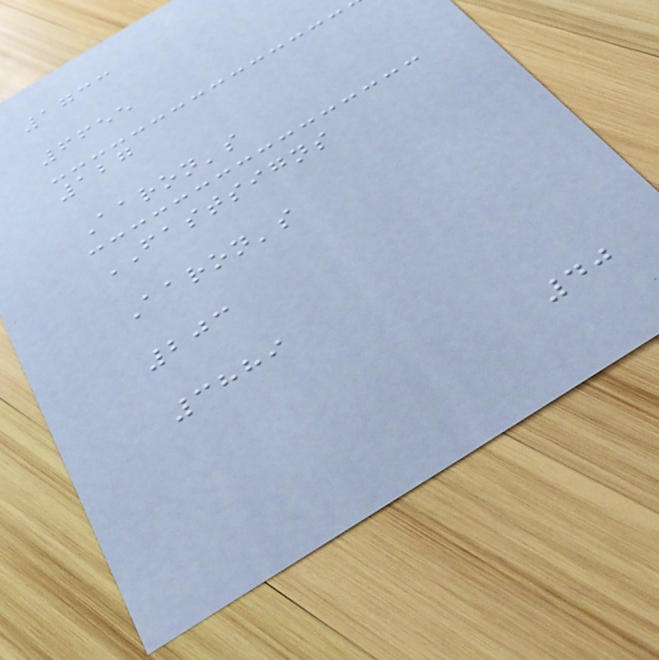1733
6655
127
Aaron's
FASTSIGNS
Aaron's
203
3889
40
